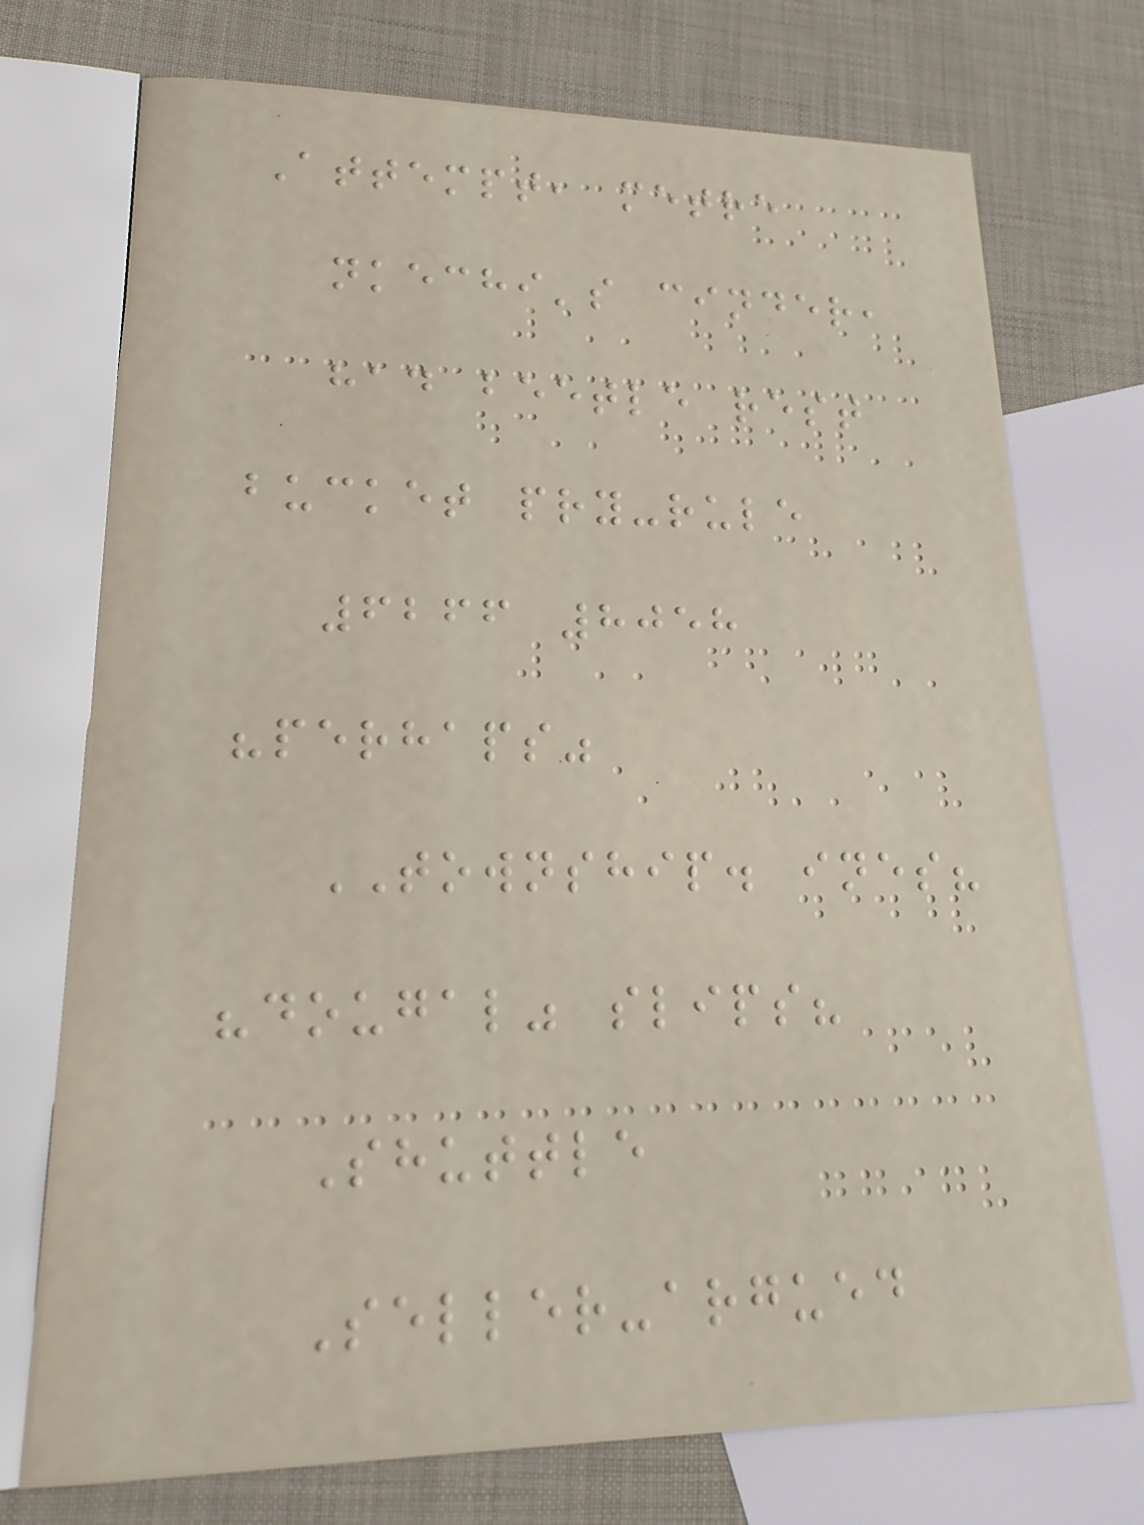Attempt, metre
nkechi's cinder,
had beetle rest
bucket pry-rule
6266 8058
"perhaps"
TOWNSHIP. ines?
"dougal" slips?
Shuttle
Seller-argued
